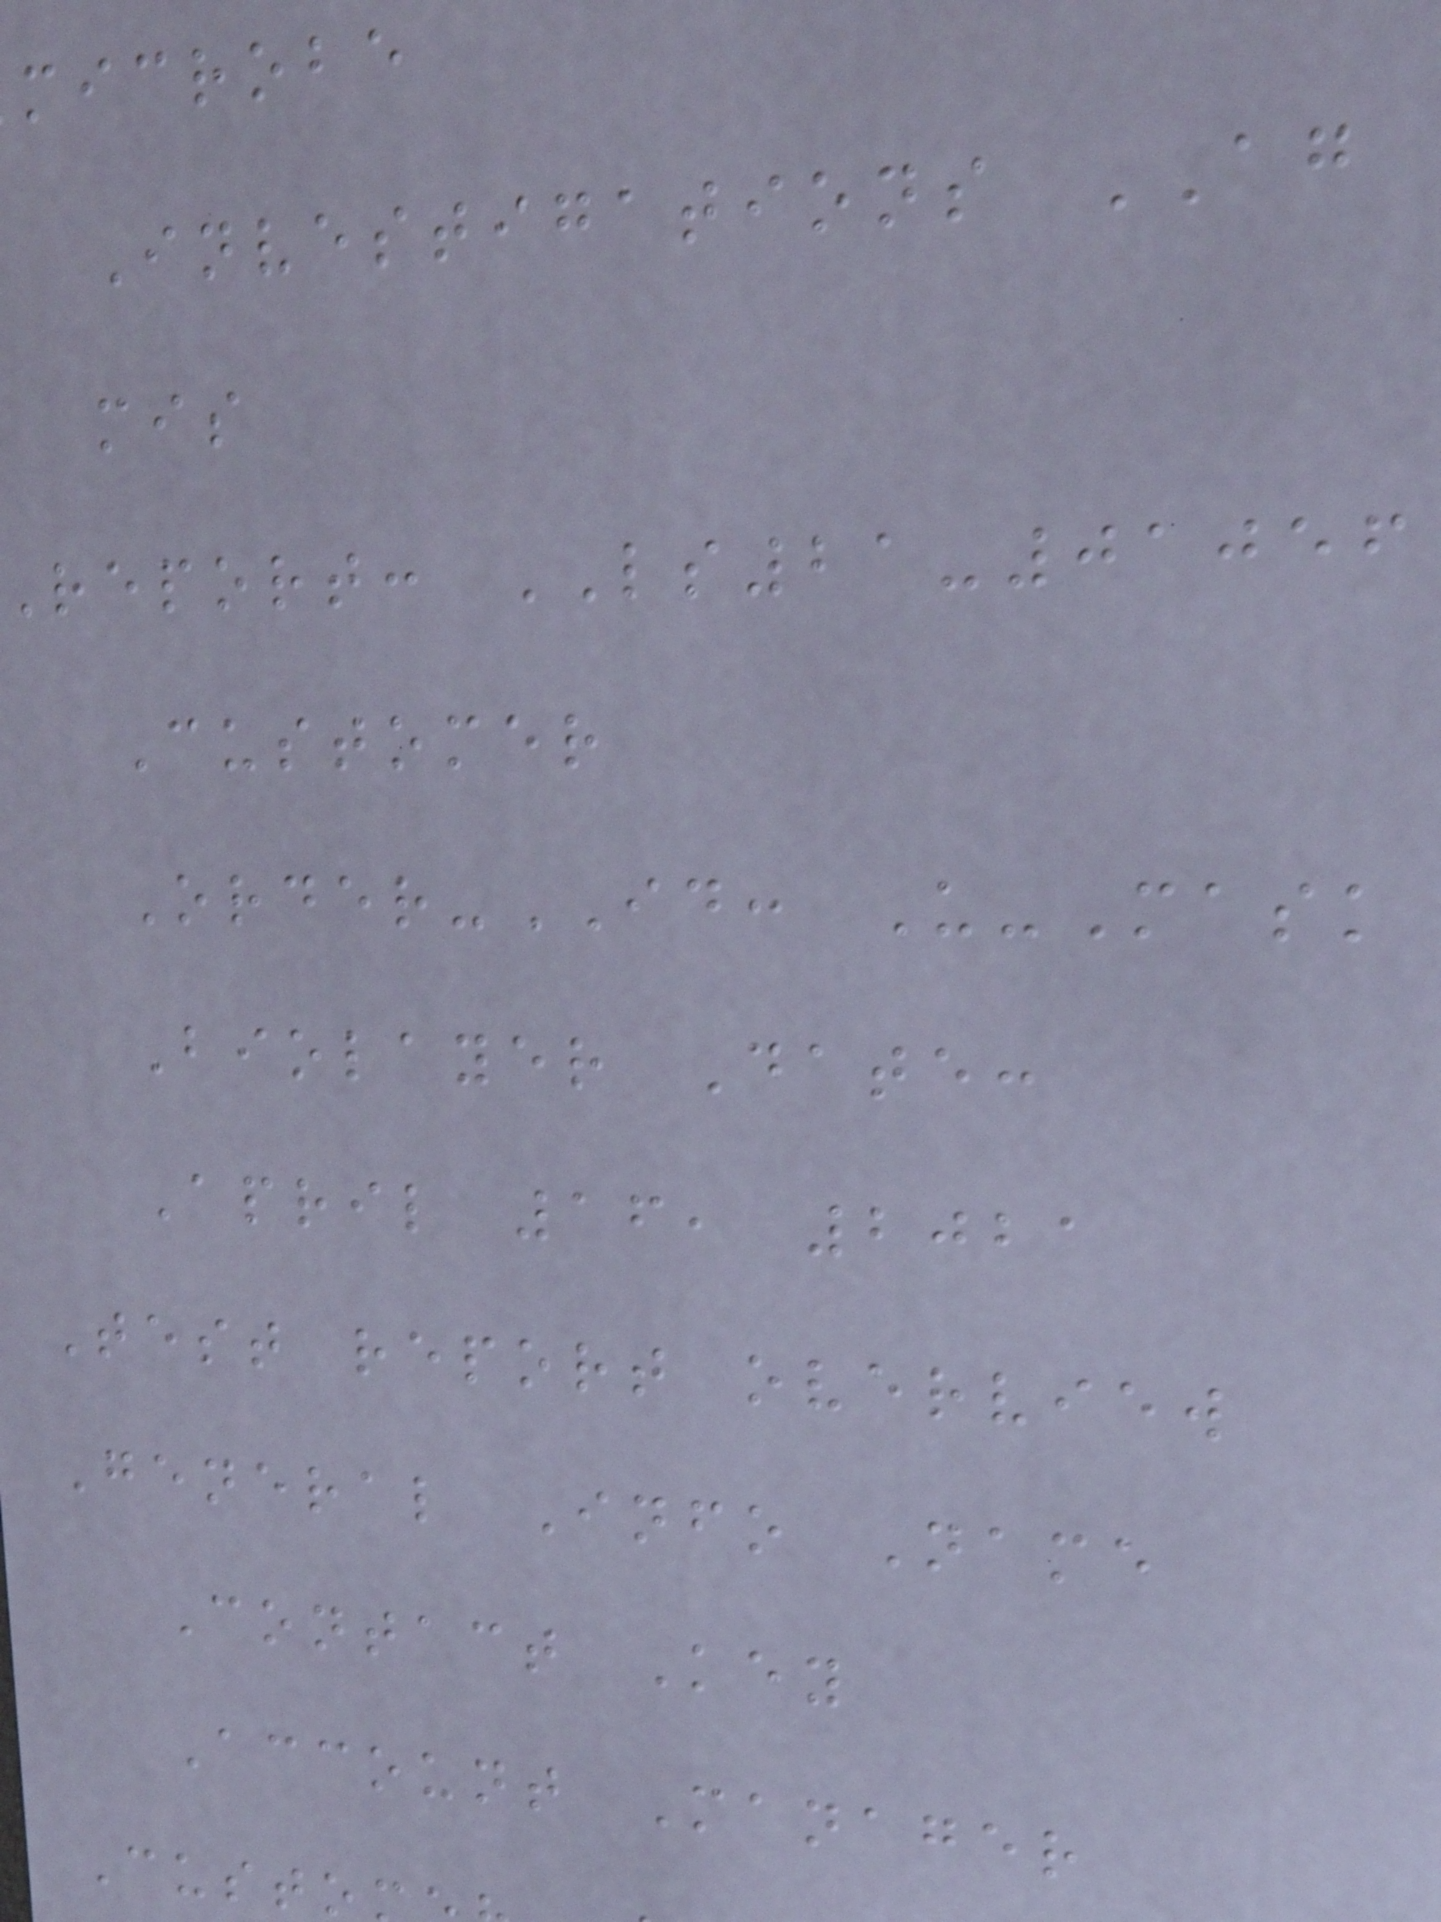microbe
Investigations AG
mis
report: LS21-01056
Customer
Order-ID: U-Mask
Biolayer Date:
April 16, 2021
Test report overview
General Info Name
Contact Key
Account Manager
Custo
